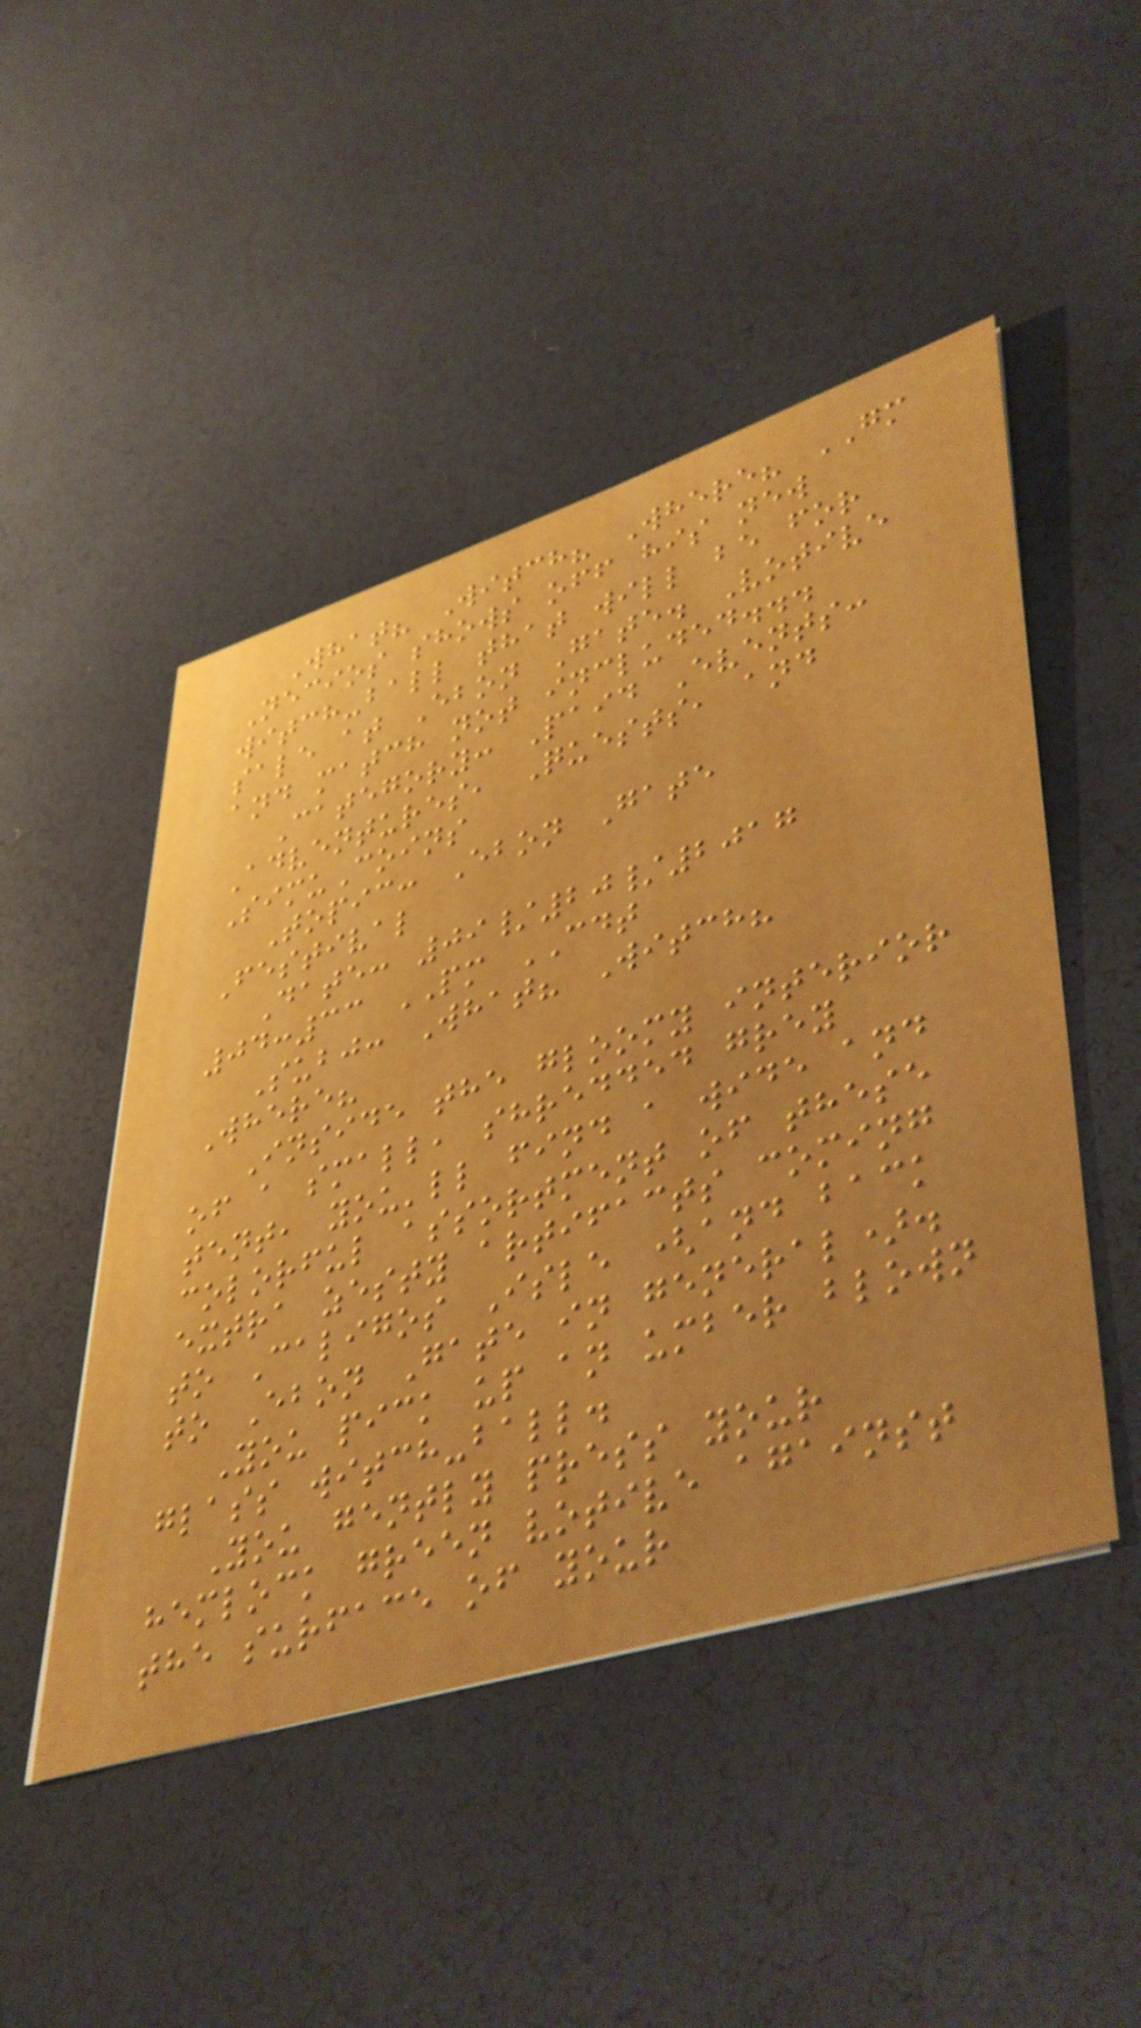What? Witch? Where? GM
Necios shows off his new
witch-ball that will be for
sale at Ebon Gate. Votive
and match not included...
Category: Paid Events:
Adventures, Quests, and
SimuCoins
Topic: Ebon Gate
Festival
Date: 09/20/2017
04:33 PM CDT
Subj: What? Witch?
Where?
Inside the gloomy interior
of a small, shredded grey
tent, you'll find a wide and
colorful assortment of these
extra zesty artifacts coming
to Caligos Isle (and back
to Ebon Gate in general).
You pick up an umber blown
glass witch-ball.
You gently press your
hemlock green votive against
the surface of your
